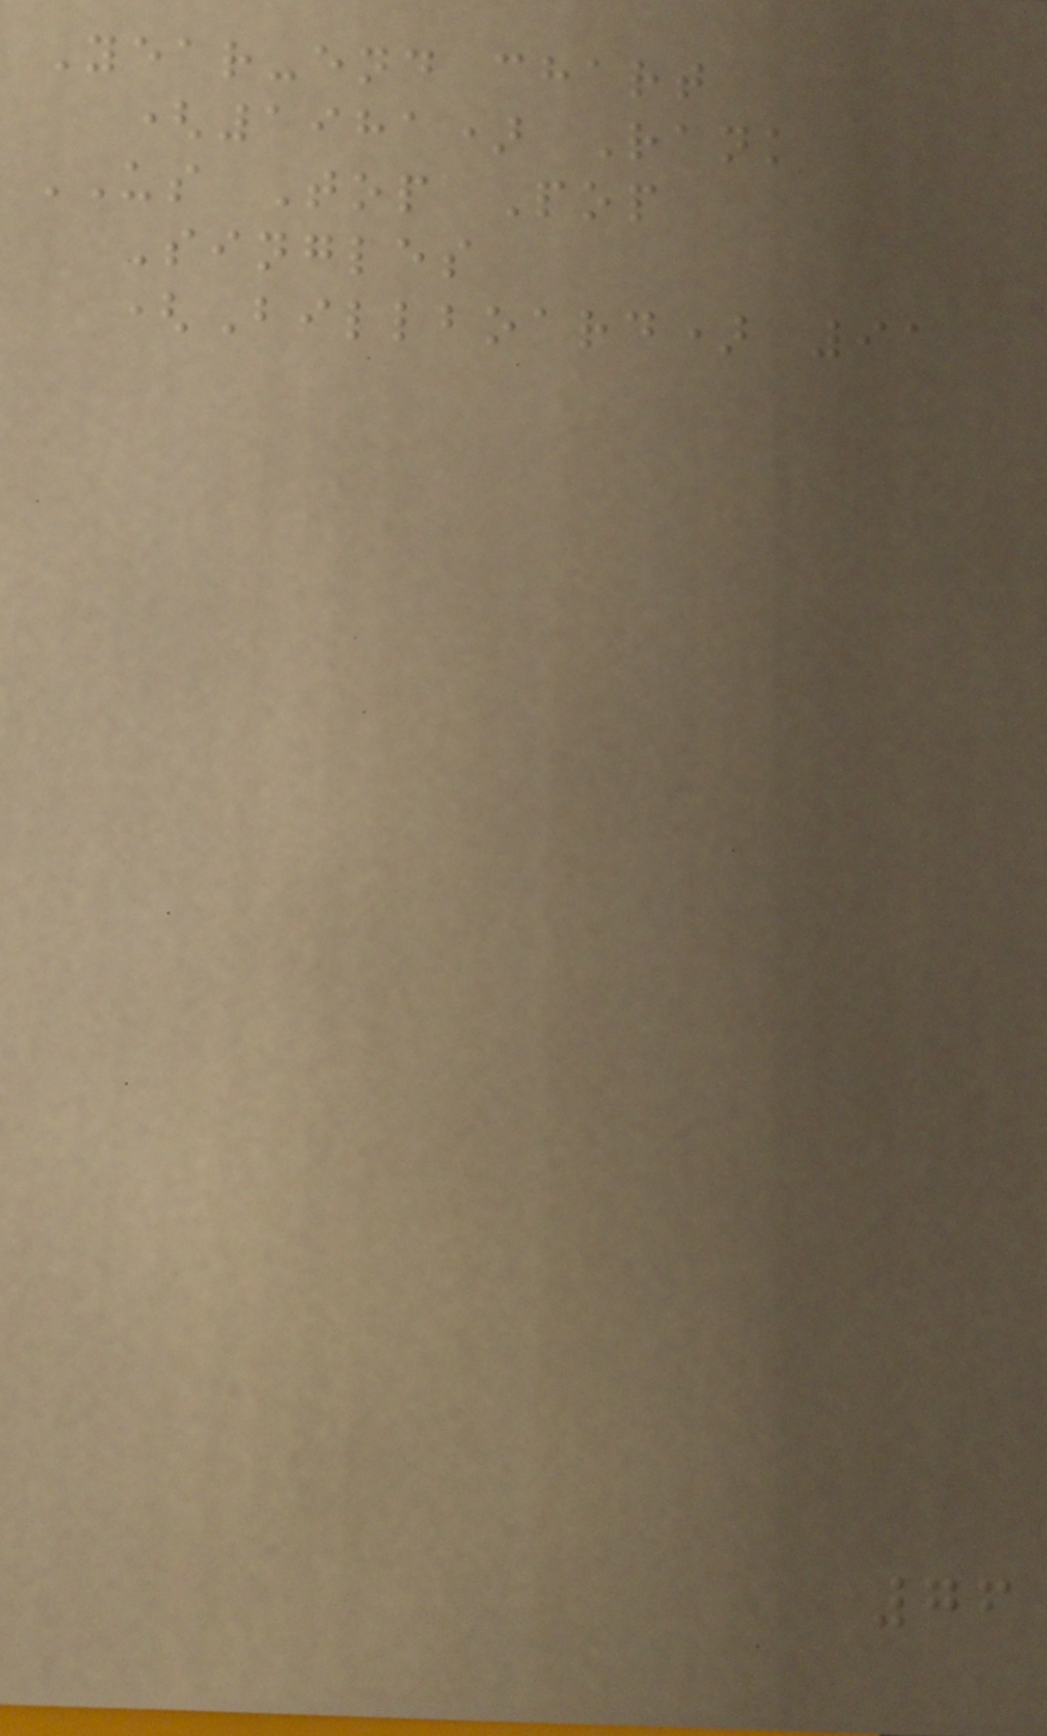Year-end chart
(1981) Rank
US Top Pop
Singles
(Billboard) 91
76
